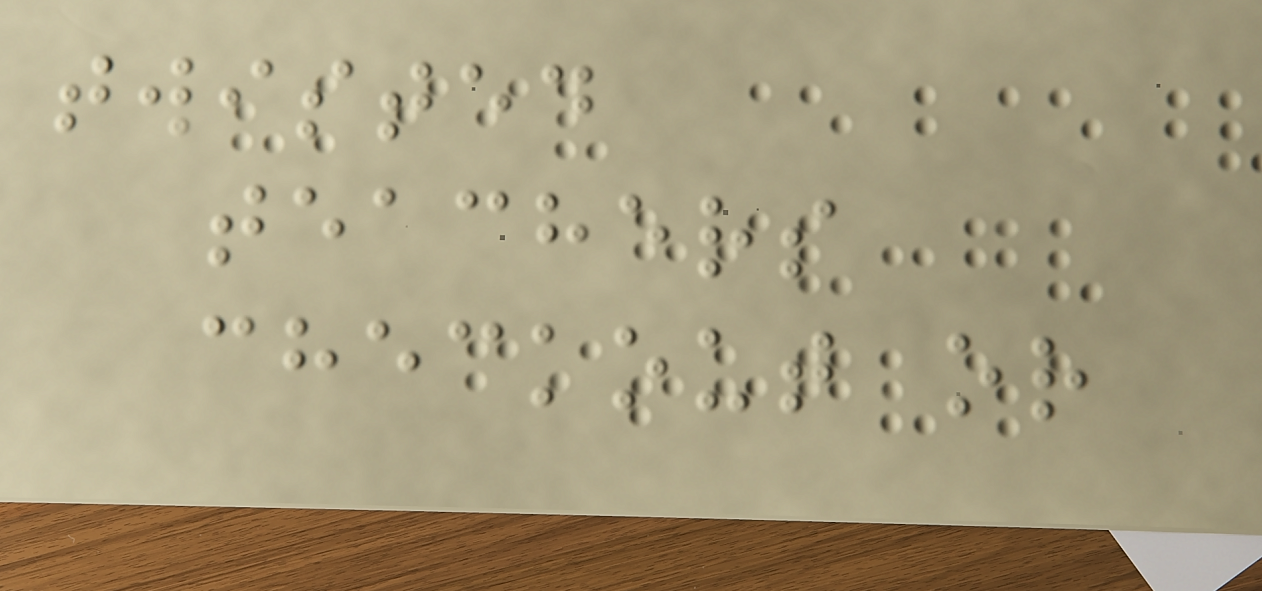twisted
teachers
checkout or
